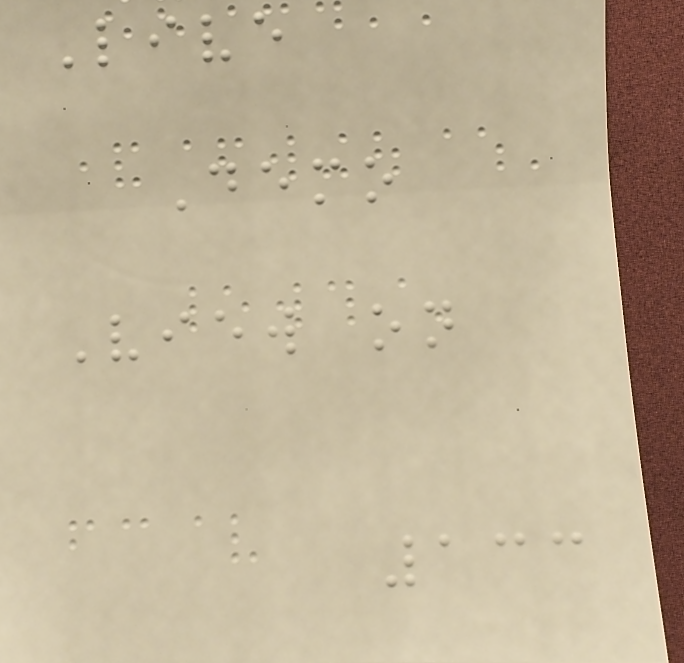Live
Demo
View on
133
